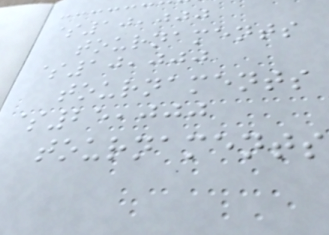$10,000
tournaments
$10,000
tournaments
$25,000
tournaments
